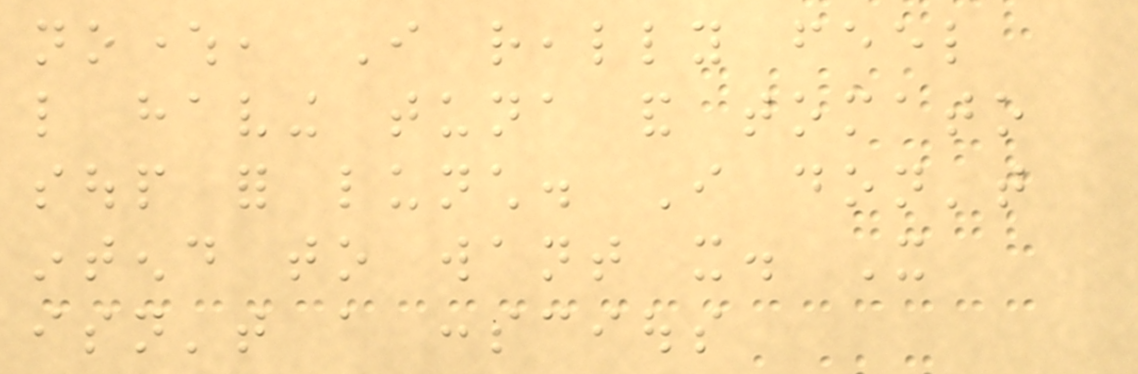nowhere, I really feel
like having tuna and tomato
soup for lunch. I don't
intend to want it. It
isn't a conscious
